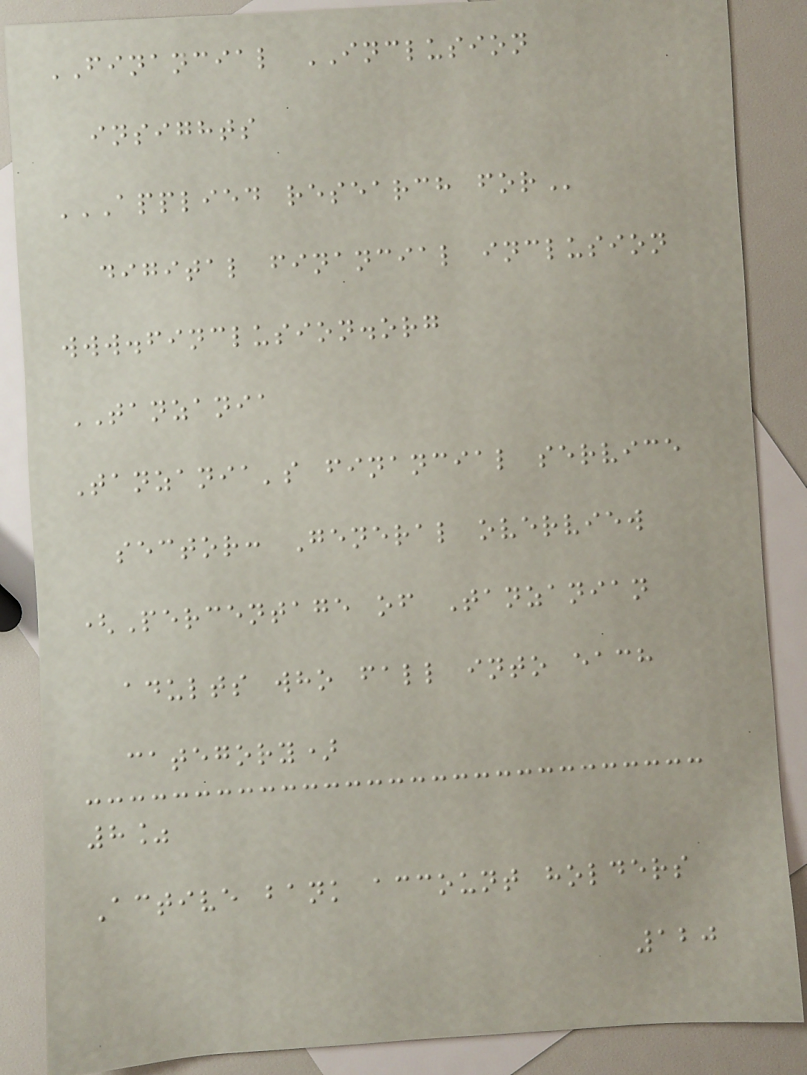FINANCIAL INCLUSION
insights
APPLIED RESEARCH FOR
digital financial inclusion
www.finclusion.org
TANZANIA
Tanzania's financial service
sector: General overview
(Percentage of Tanzanian
adults who fall into each
category)
8%
Active bank account holders
120
